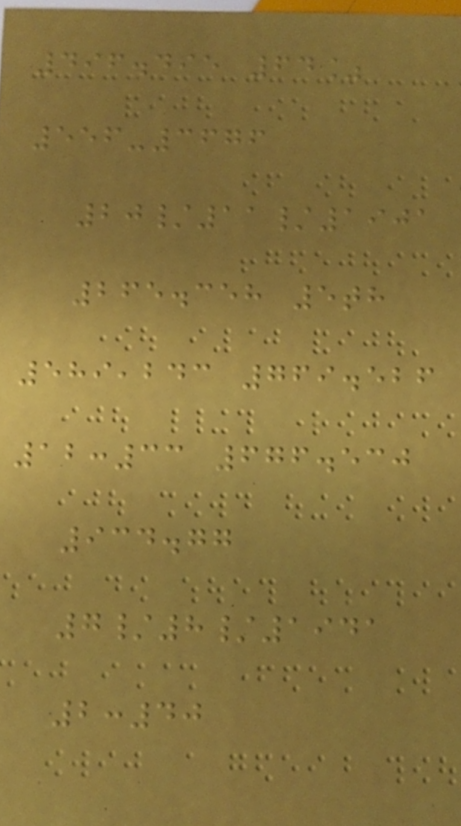496.495 64%
556-3676
20/11/1901
265.358 5th
589,243 769.526
12:33 676.530
934.77
7/8/1941
2:40
